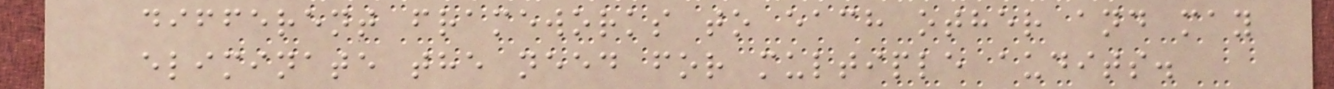different frameworks to each other and may
eliminate the need for multiple audits.
